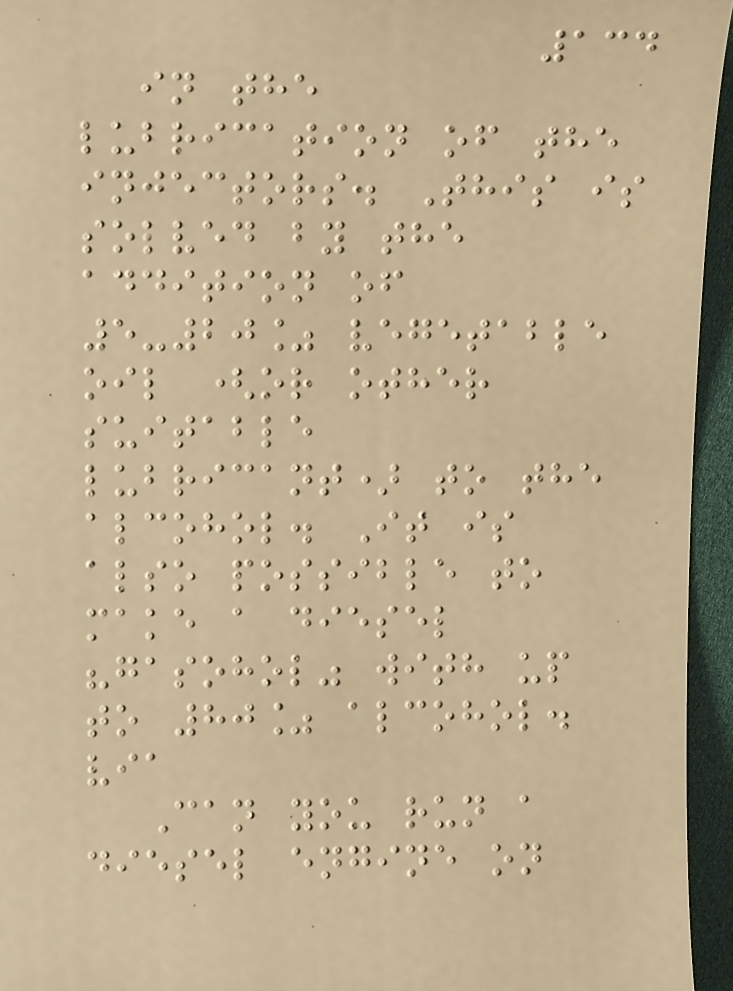134
in the
lubrication of the
injectors. This is
solved by the
addition of
5-20% vegetable
oil (or other
suitable
lubricant) to the
alcohol. It is
also possible to
make a diesel
"gasohol" with up
to 80% alcohol.
via
Can you run a
diesel engine on
